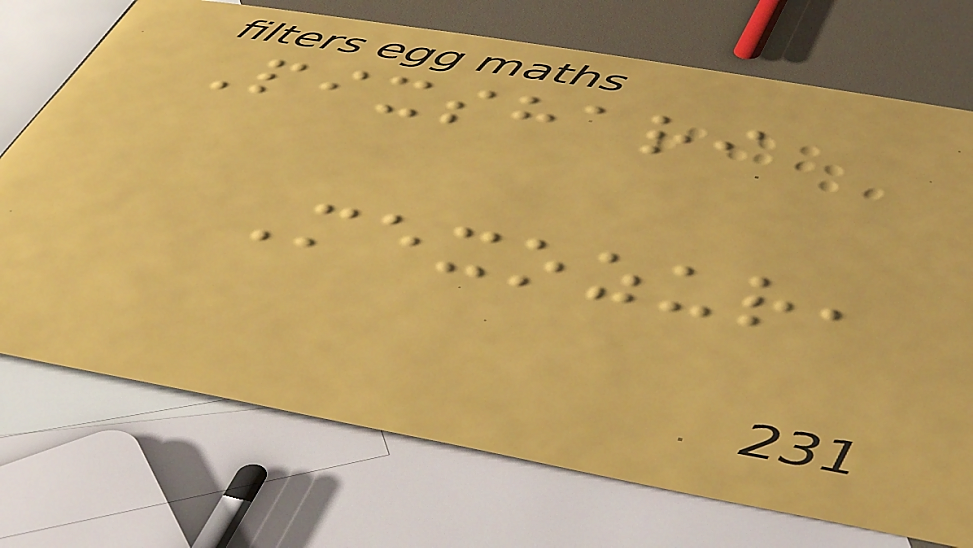Pixshari
Mexozur,
